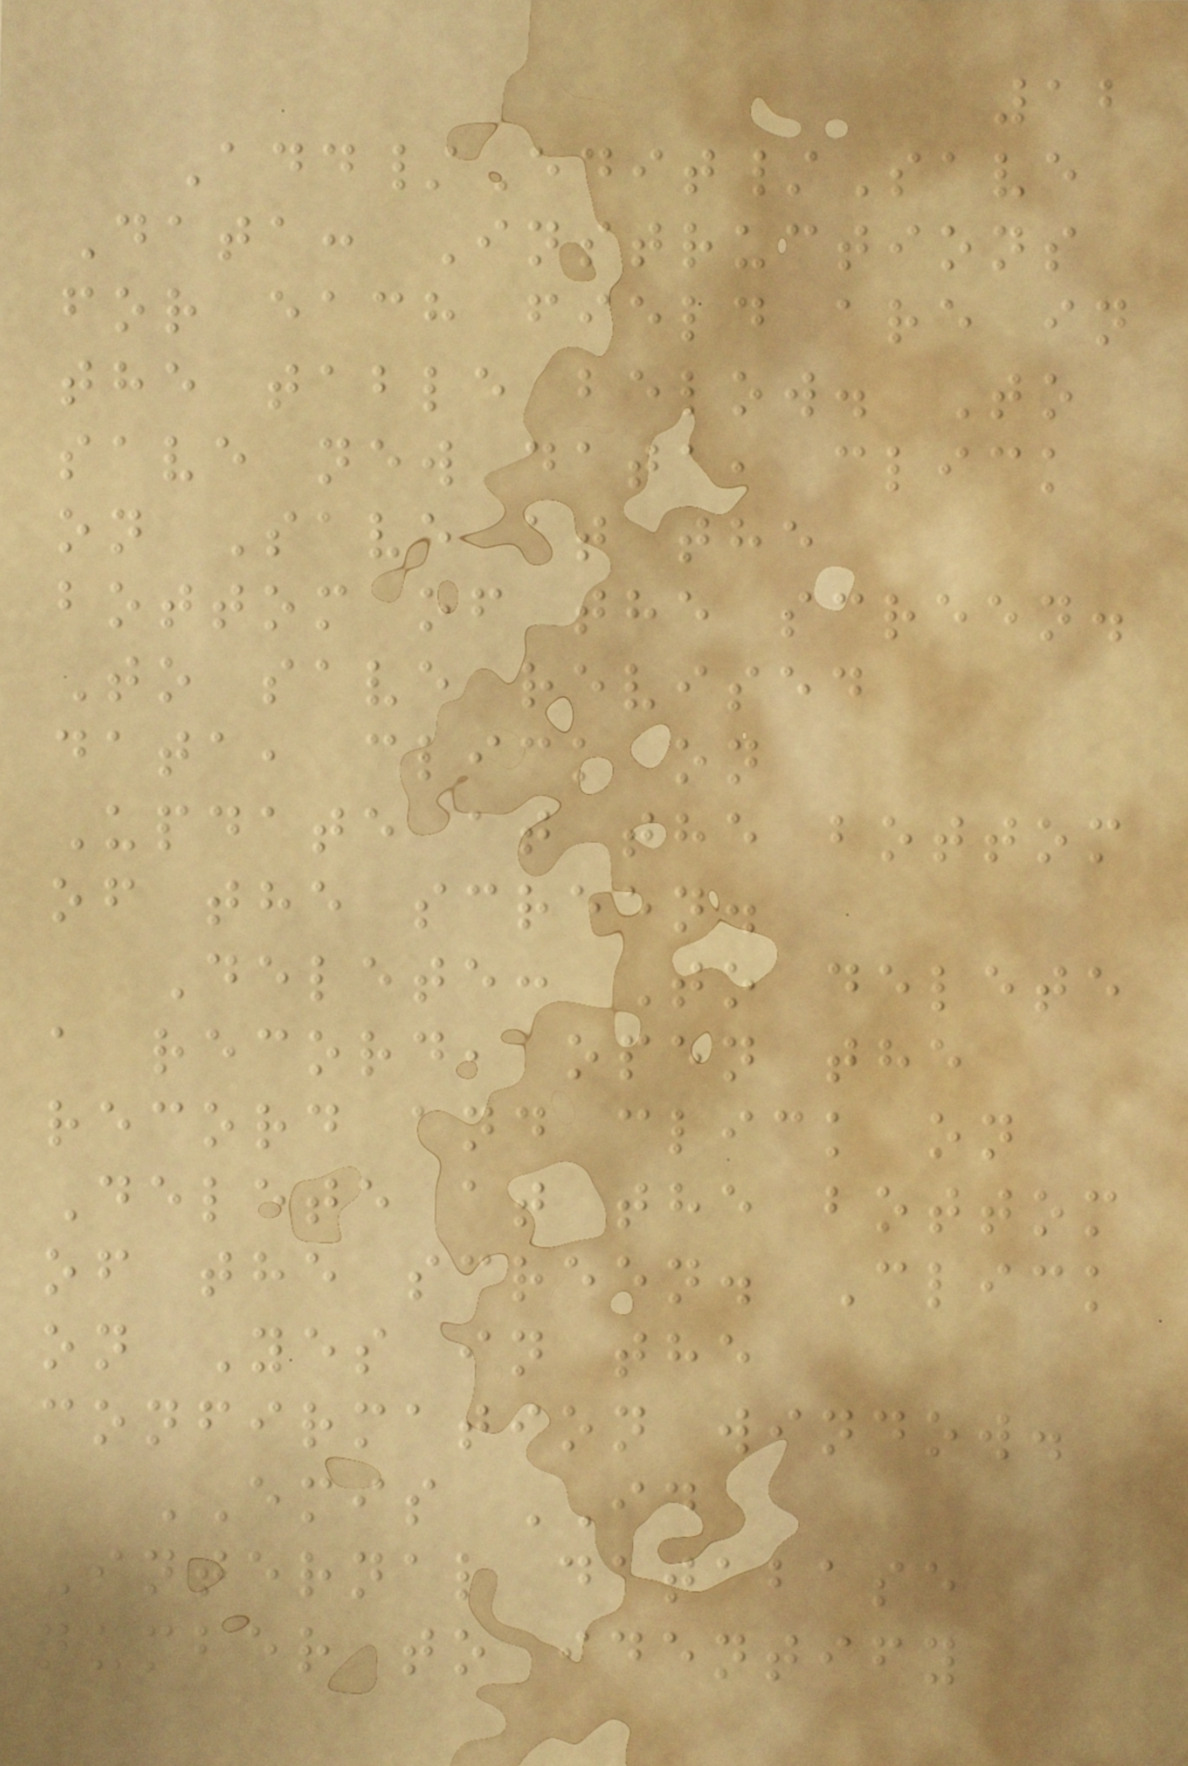12
Add/Edit/Save
Data: Instructions
for each field are in
the table below. To
save new data, click
on Save at the
bottom of the screen.
To save revised
data, click on
Update at the bottom
of the screen.
Delete: To delete
a record, open the
record and click on
Delete at the bottom
of the screen. Click
on Yes in the
confirmation window.
EMIS ID
Internal database
number to identify
